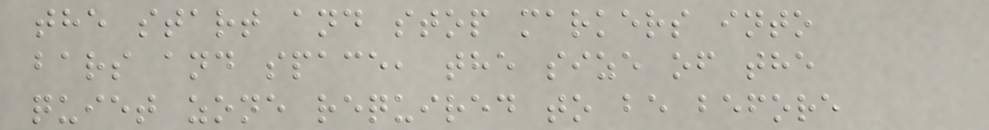the start and stop markers into
bars and space, the size of the
quiet zone required to be before
